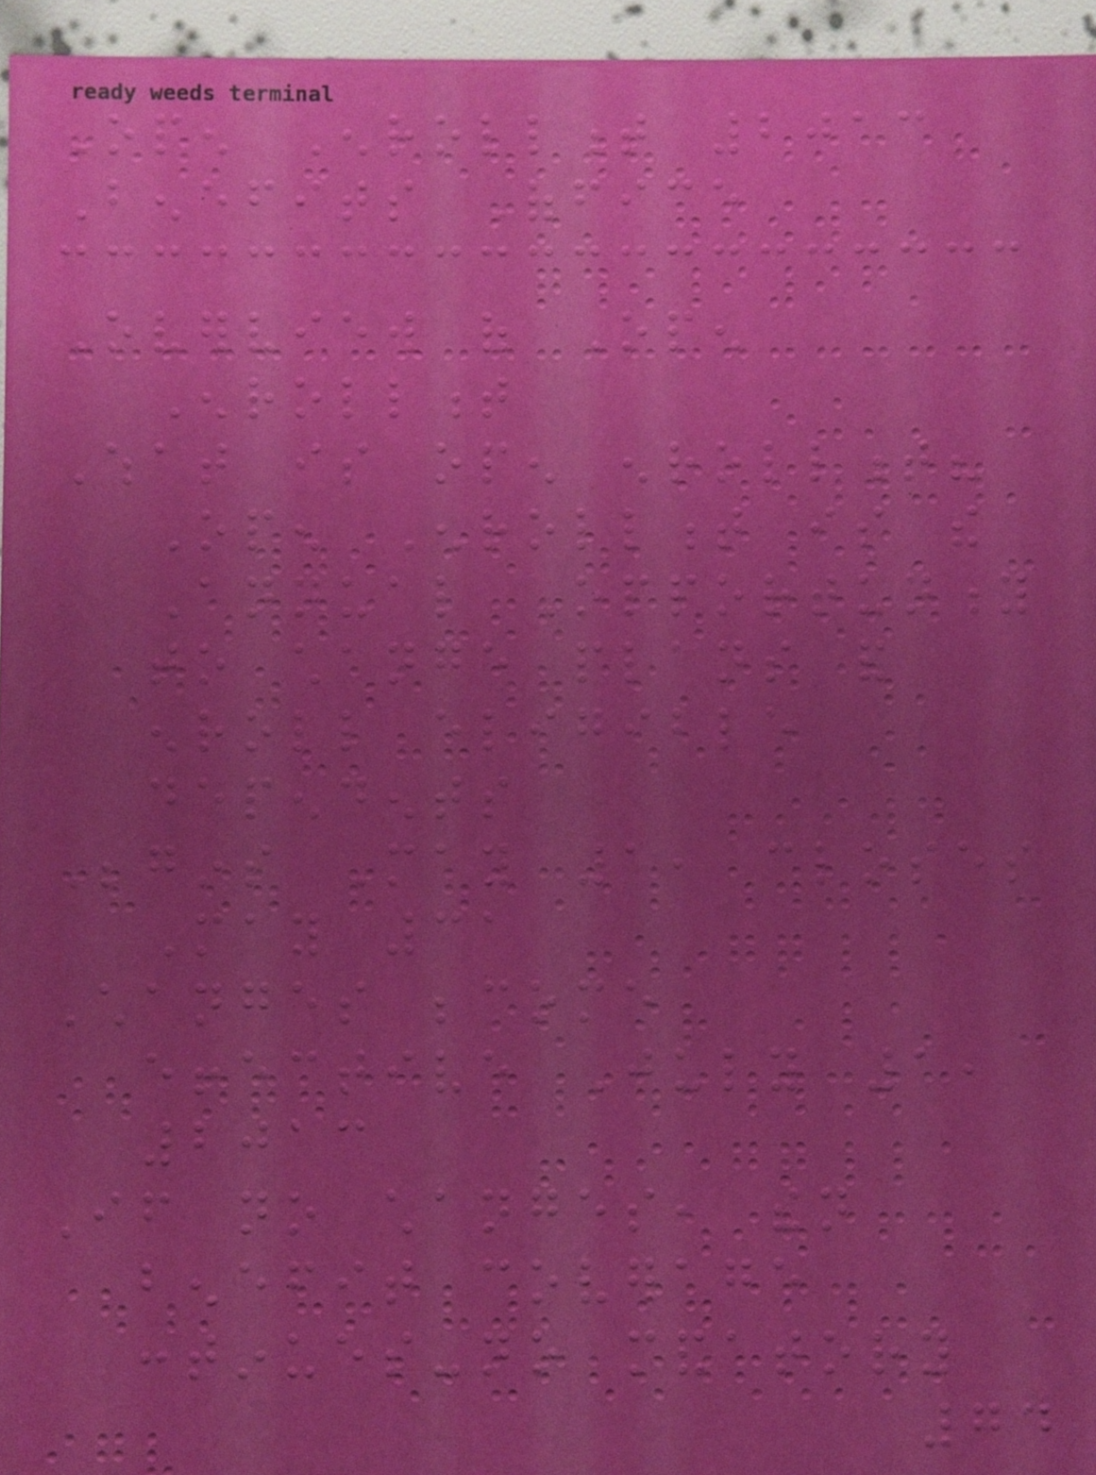Open Enrollment 2013
Benefits Office
Overview of Open
Enrollment
What is open enrollment?
Open Enrollment is the
Annual Opportunity
to change plans and
enroll eligible
dependents
Begins May 1, closes
May 31
Changes become
effective July 1,
2013
If no changes, then
benefit coverage
continues-no mandatory
74
